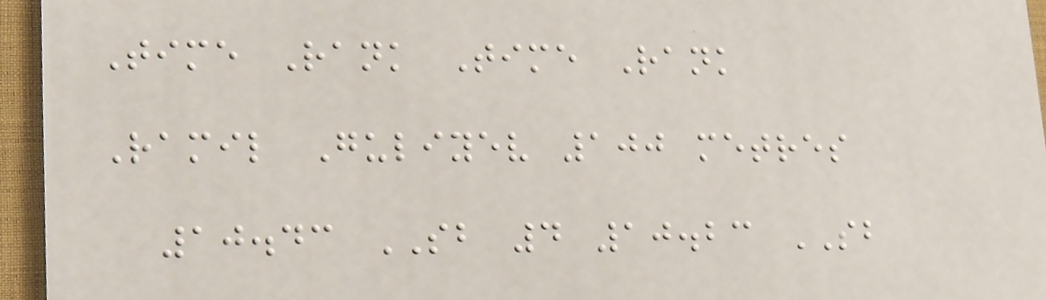Time Rank Time Rank
Ramil Guliyev 100 metres
10.43 SB 4 10.23 SB
